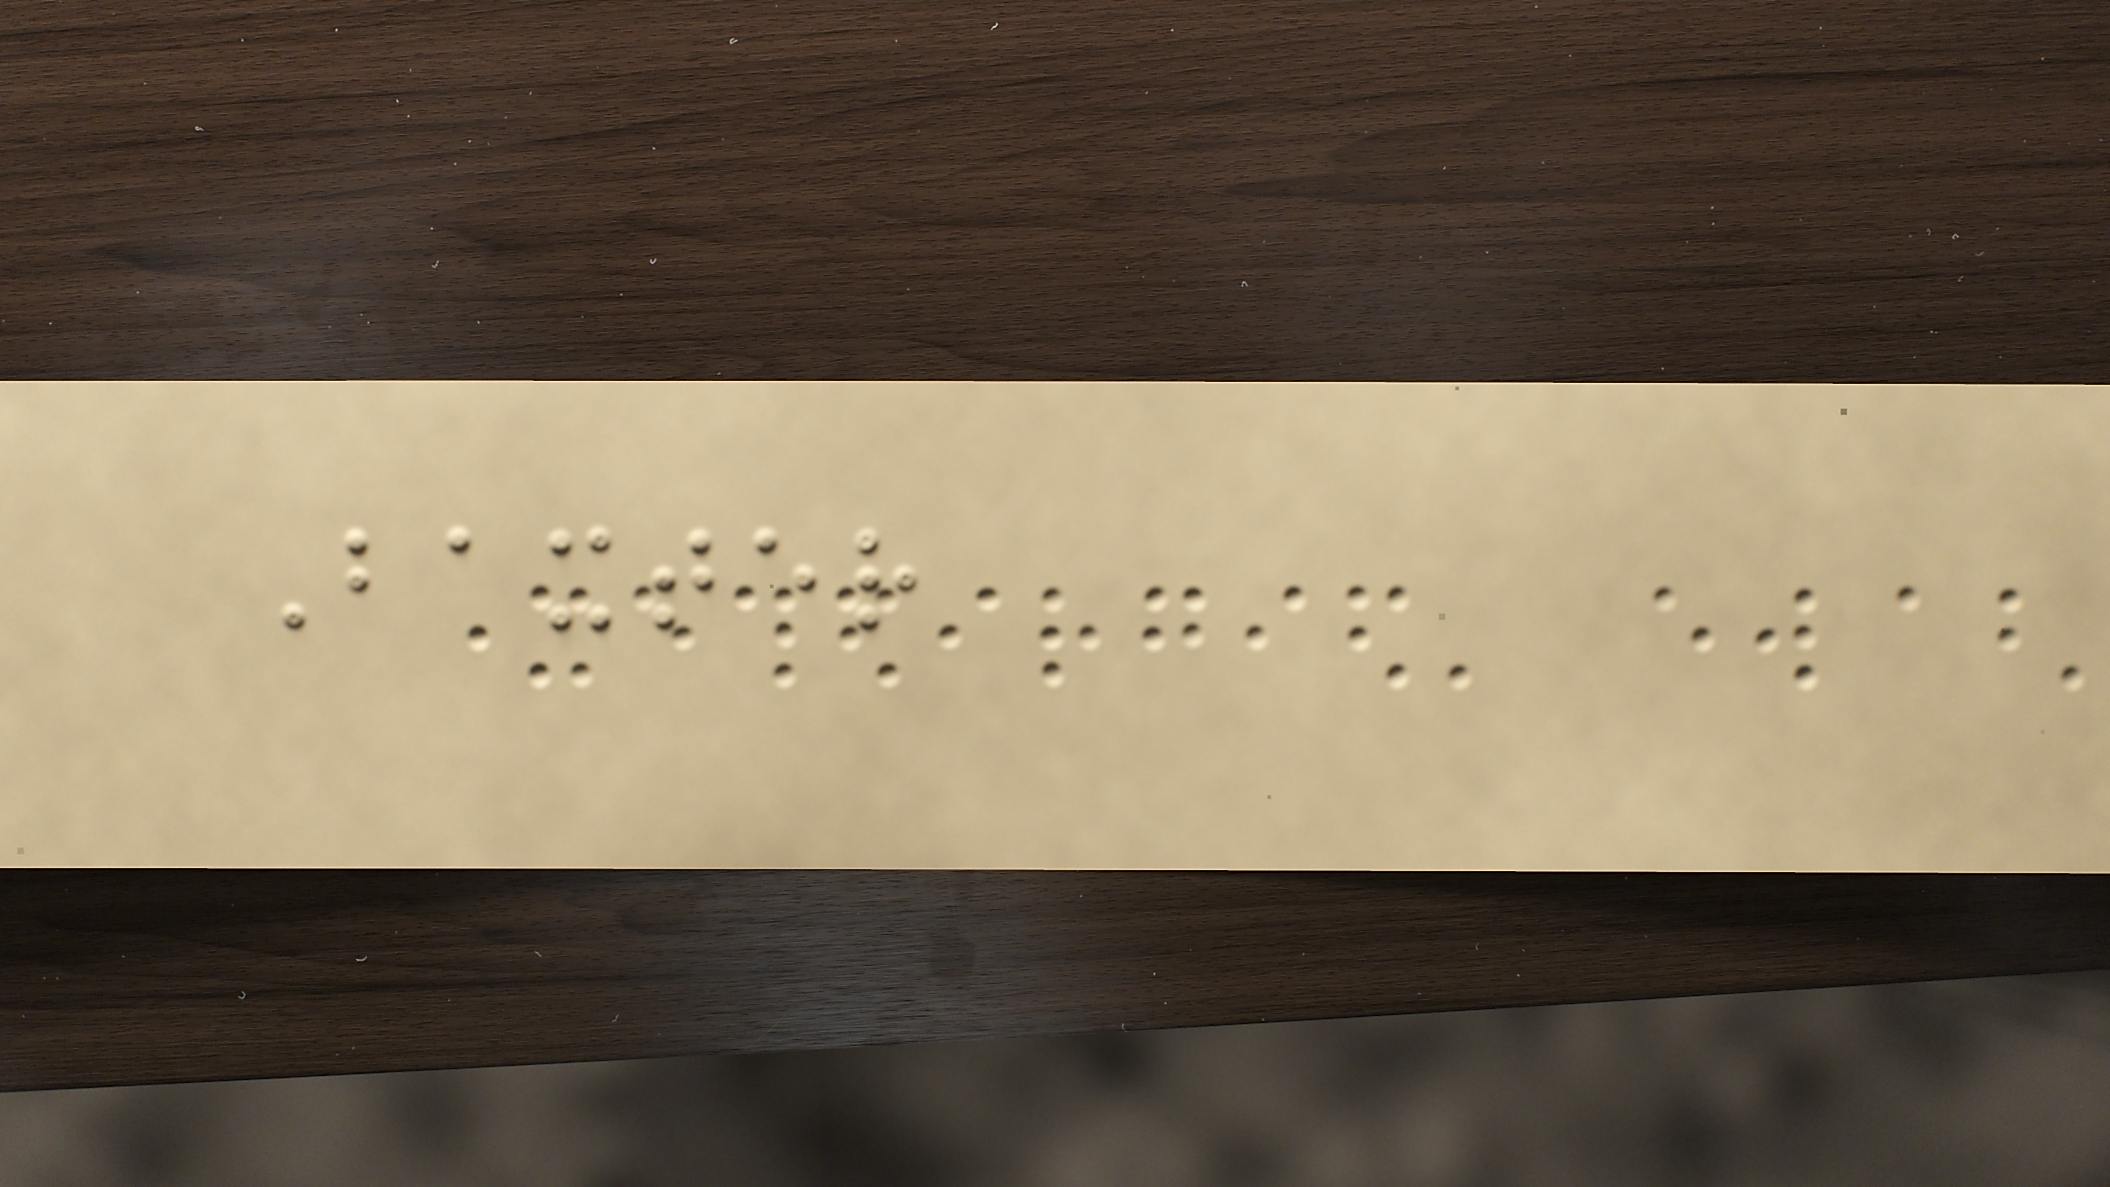Baxter
